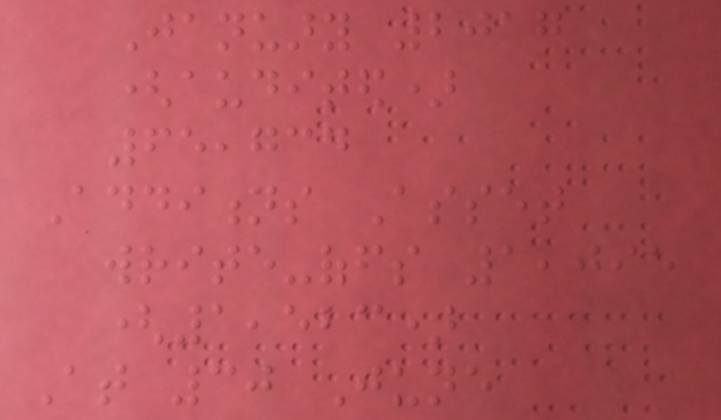January 2017
(audited)
65,734
Additions Asset
write-offs 1,095
(1,523)
At 30 June
